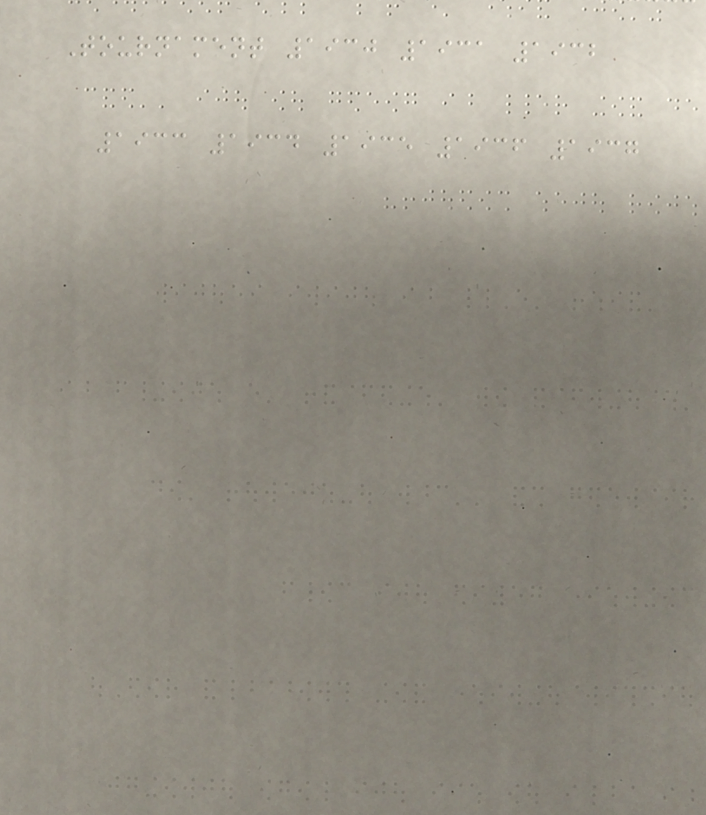Tournament 1930 1931 1932
1933 1934 1935 1936 1937
